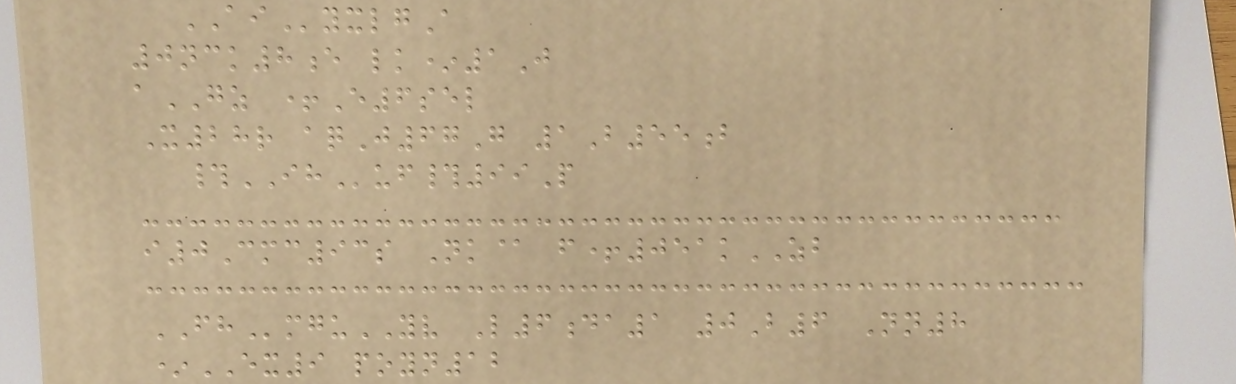AIyxlgA
0nck8e lk*1J
aGZ +E6sel
X28r aqJ67G 1B55b
#IHuf#99P
i0Cmc93s Nk@ f+051kZB
FHmguYV L6da1 0B6 Nn8
*EX9 poyn12
